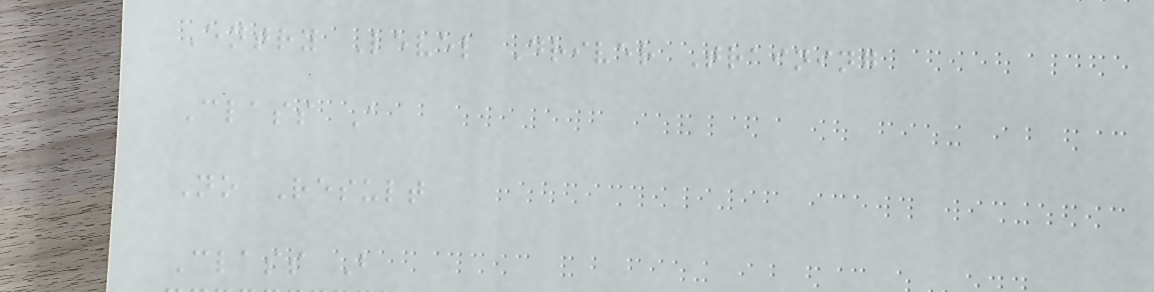Entry Level Driver Training
Class A
No Result
Class B
